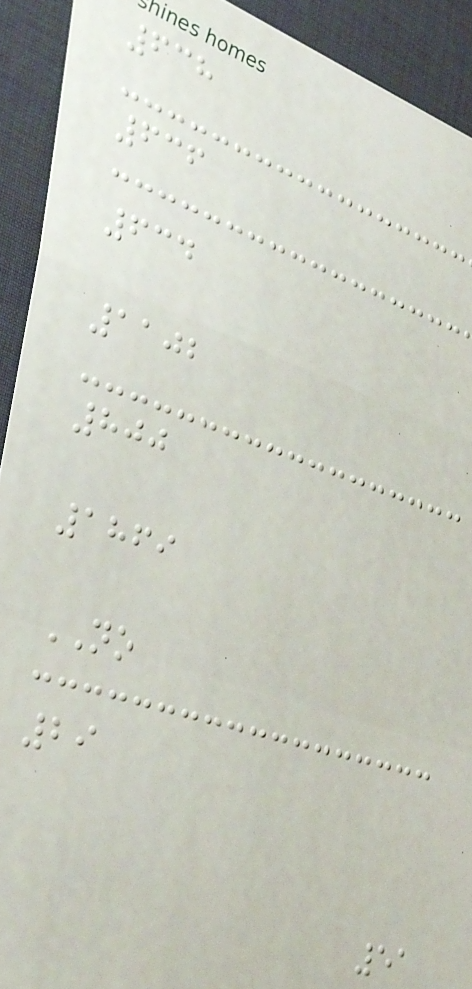638
636
634
1102
800
1869
NO
29
51
